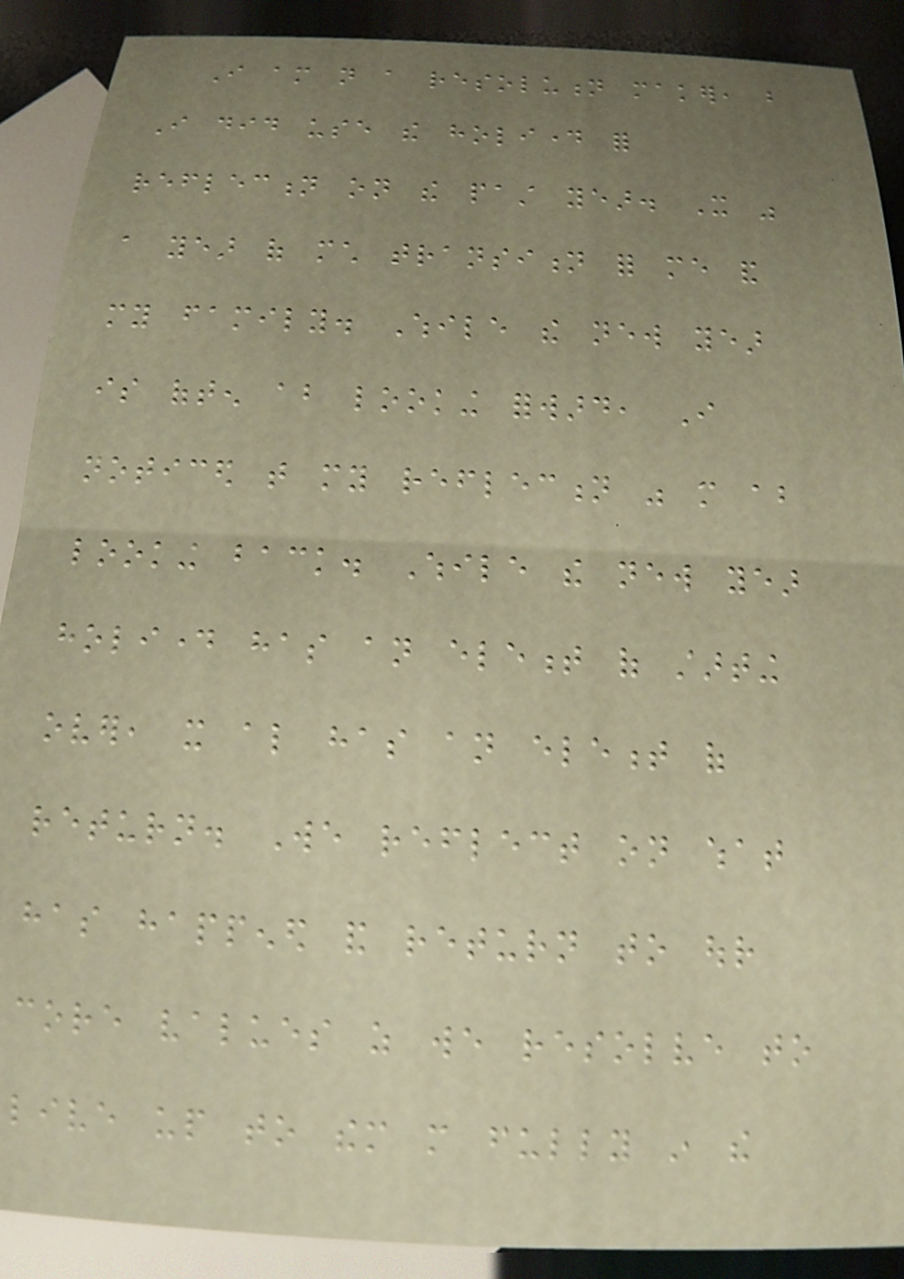I am not a resolution maker, but
I did use the holiday for
reflection on the past year. It was
a year of much transition for me and
my family. While the new year
is often about looking forward, I
noticed that my reflection was more about
looking back. While the new year
holiday has an element of starting
over, it also has an element of
return. We reflect on what
has happened and return to our
core values as we resolve to
live up to them more fully in the
